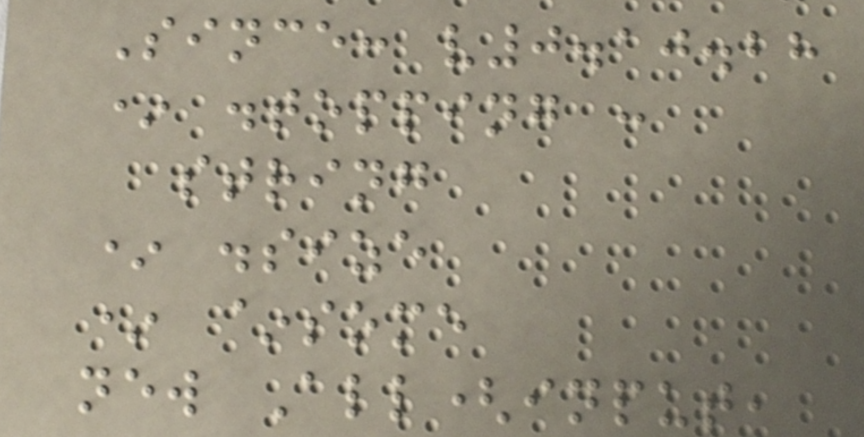Since: v0.10.28
* .topping :
string
* .size
* ~some
new All(input,
